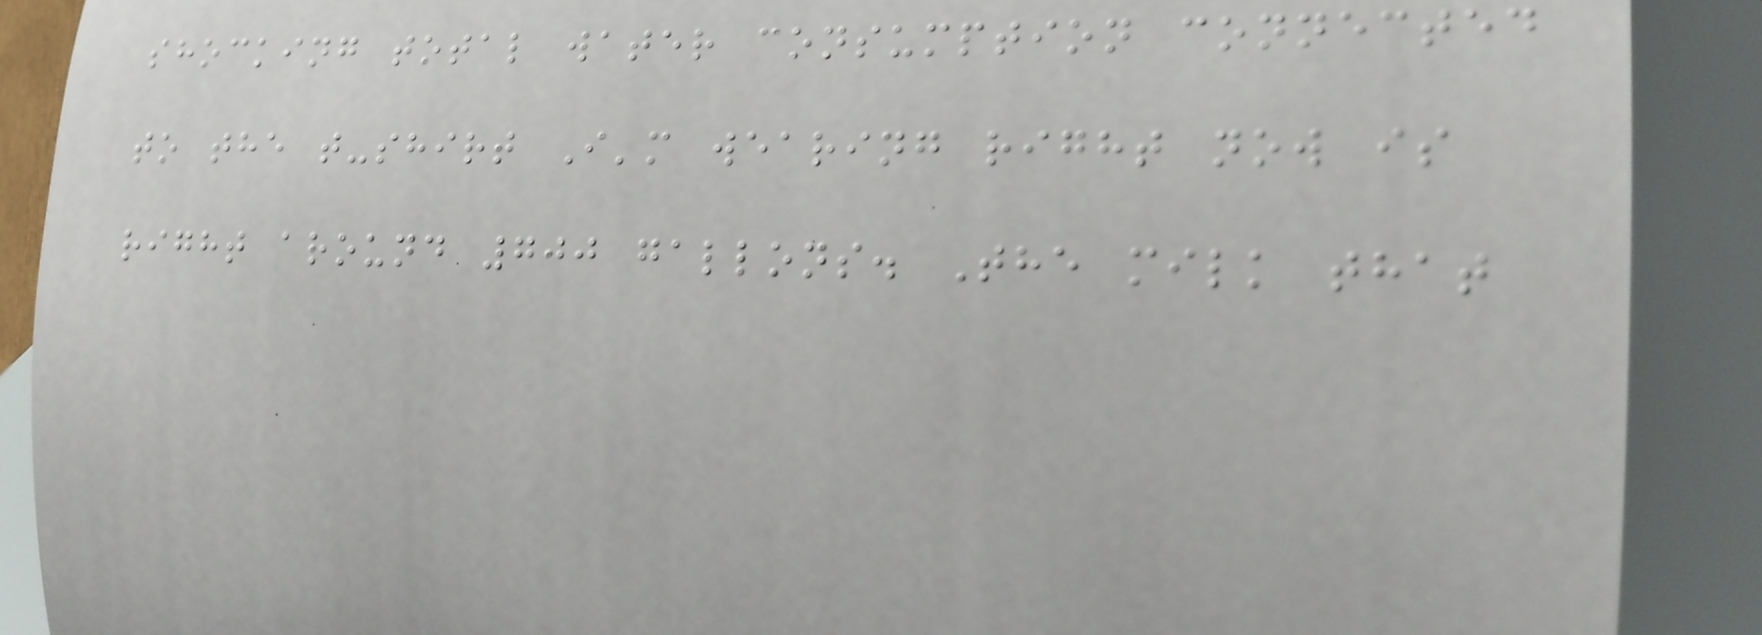shocking total water consumption connected
to the t-shirt I'm wearing right now is
right around 700 gallons. The milk that
